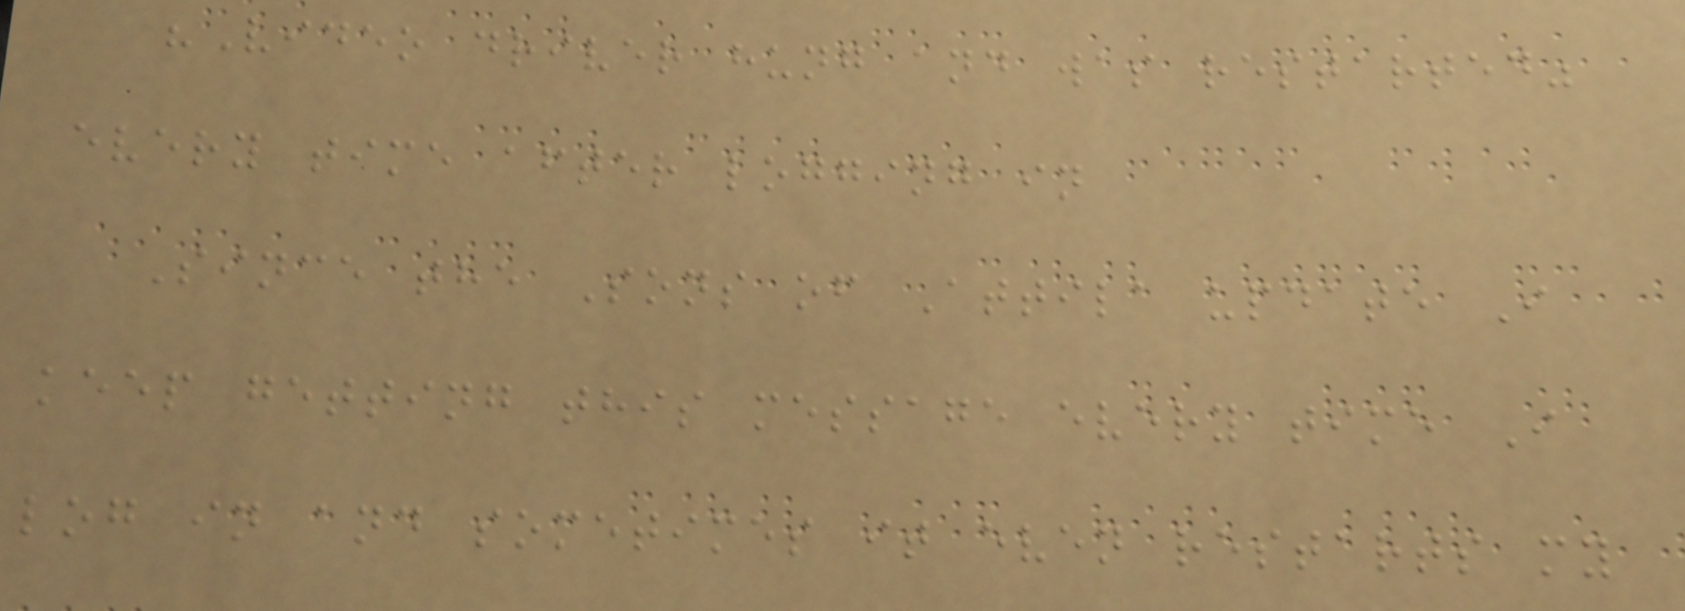"Video driver hung and was restarted"
every time after logging in
Since the Sons of Attila update I
keep getting this message every time I
log in and sometimes it even restarts my
